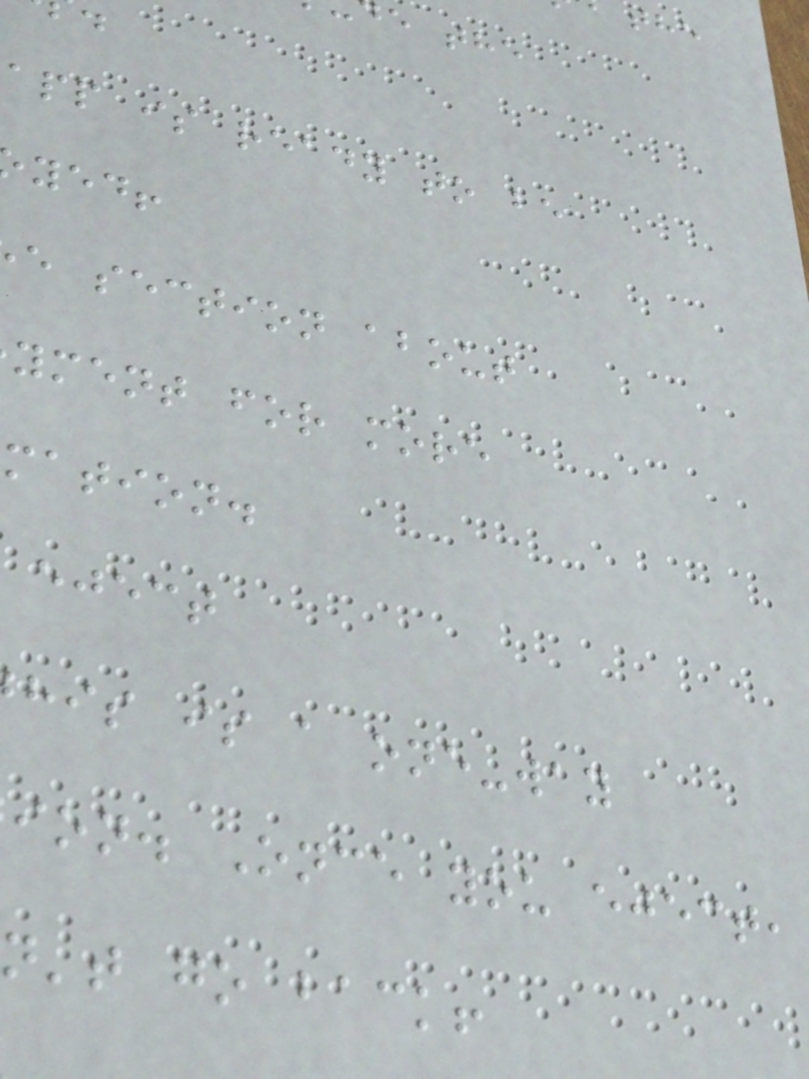app is ready to be
yed!
e section about
yment for more
mation.
eject
his is a one-way
ion. Once you eject,
n't go back!
